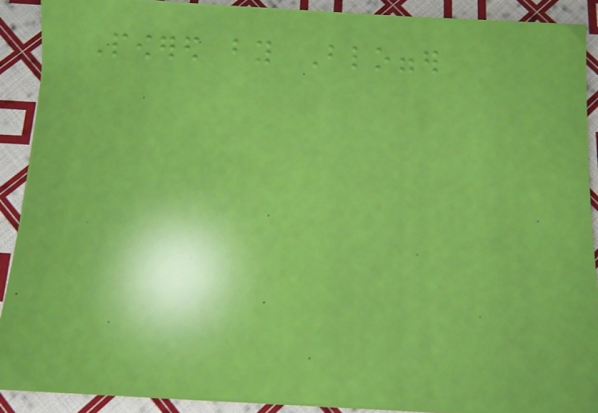Powered by Blogger
